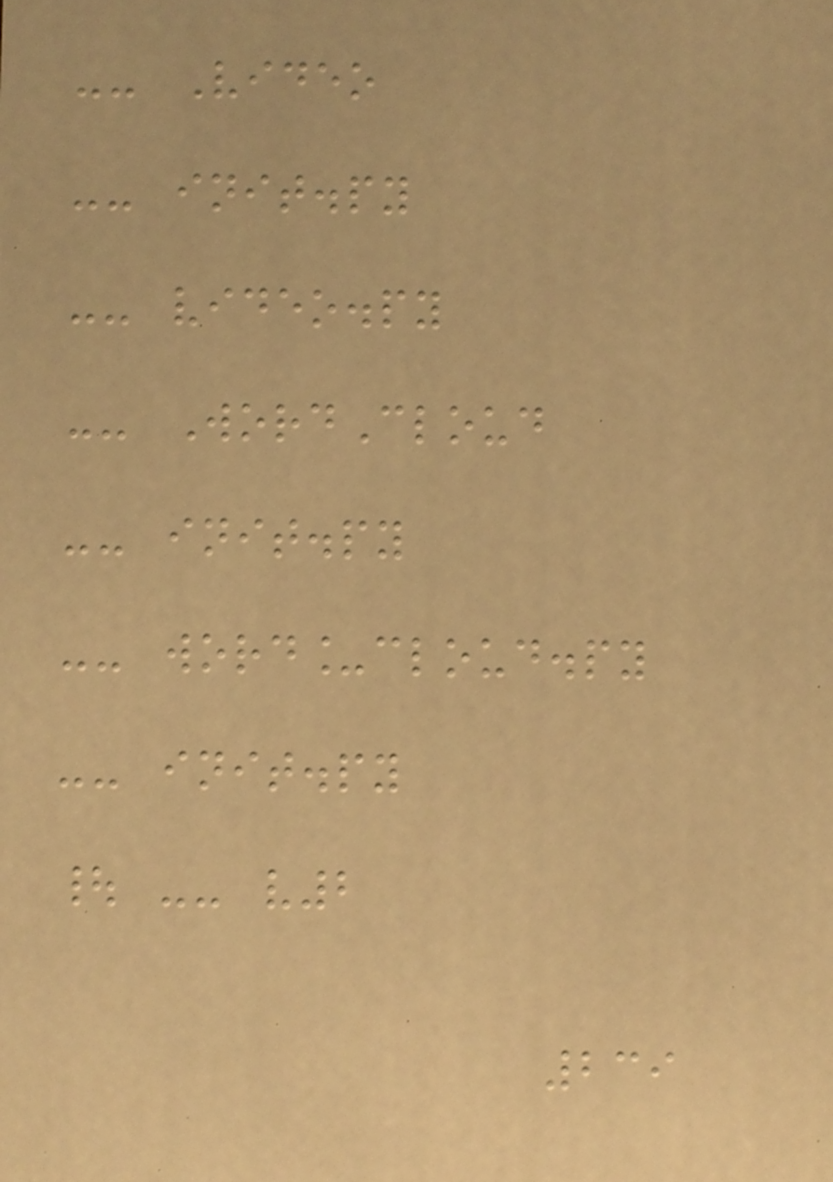-- Video
-- init.py
-- video.py
-- WordCloud
-- init.py
-- word_cloud.py
-- init.py
| -- v2
239
